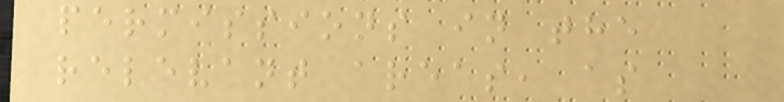permissions in the
relevant areas, as
